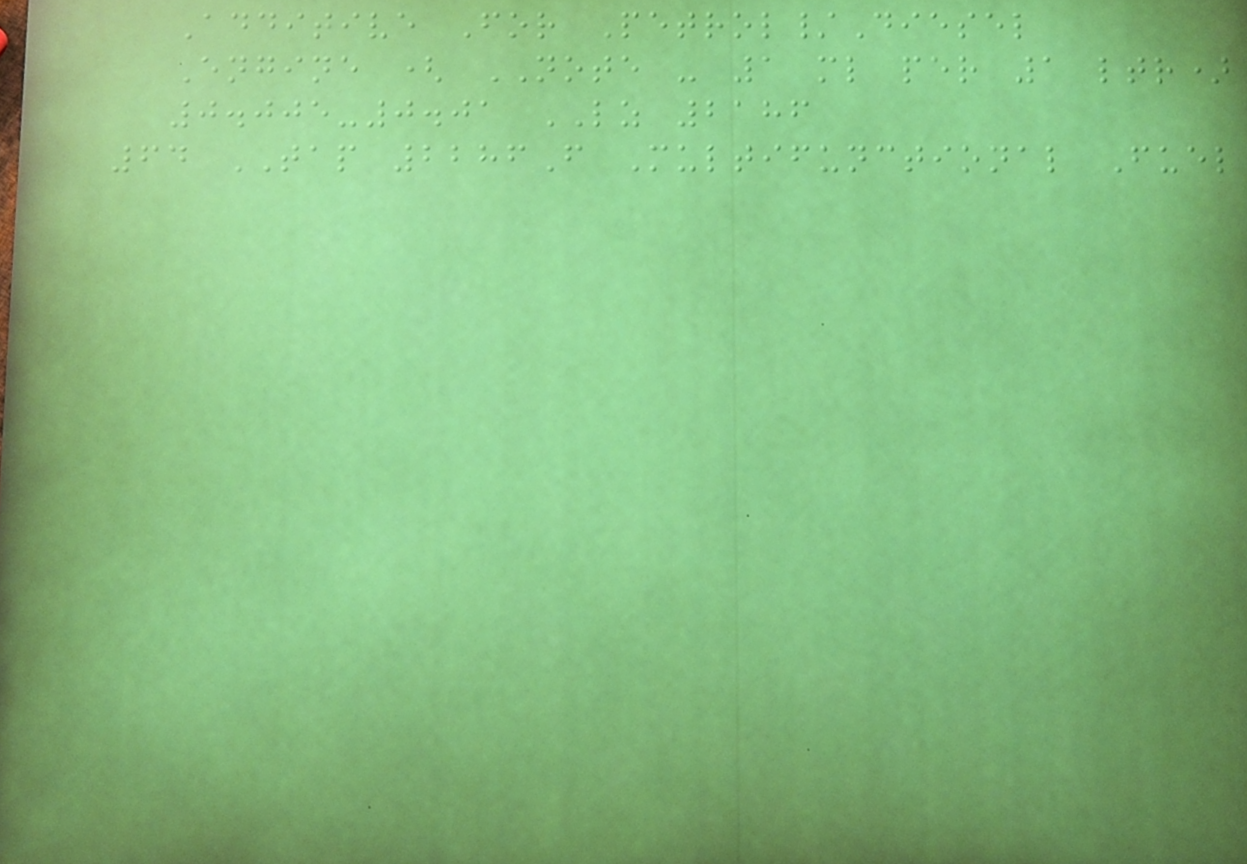Additive For Petrol/Diesel
Engine ( NOTE - 1 ml per 1 ltr)
0.005-0.01 LZ 2186
64 TAP 2286F Multifunctional Fuel
